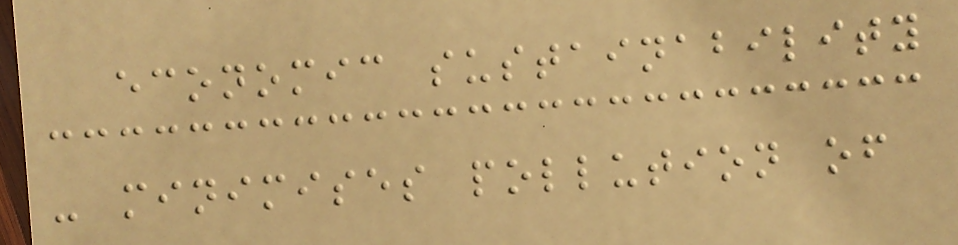economic sustainability
- minimises pollution of
